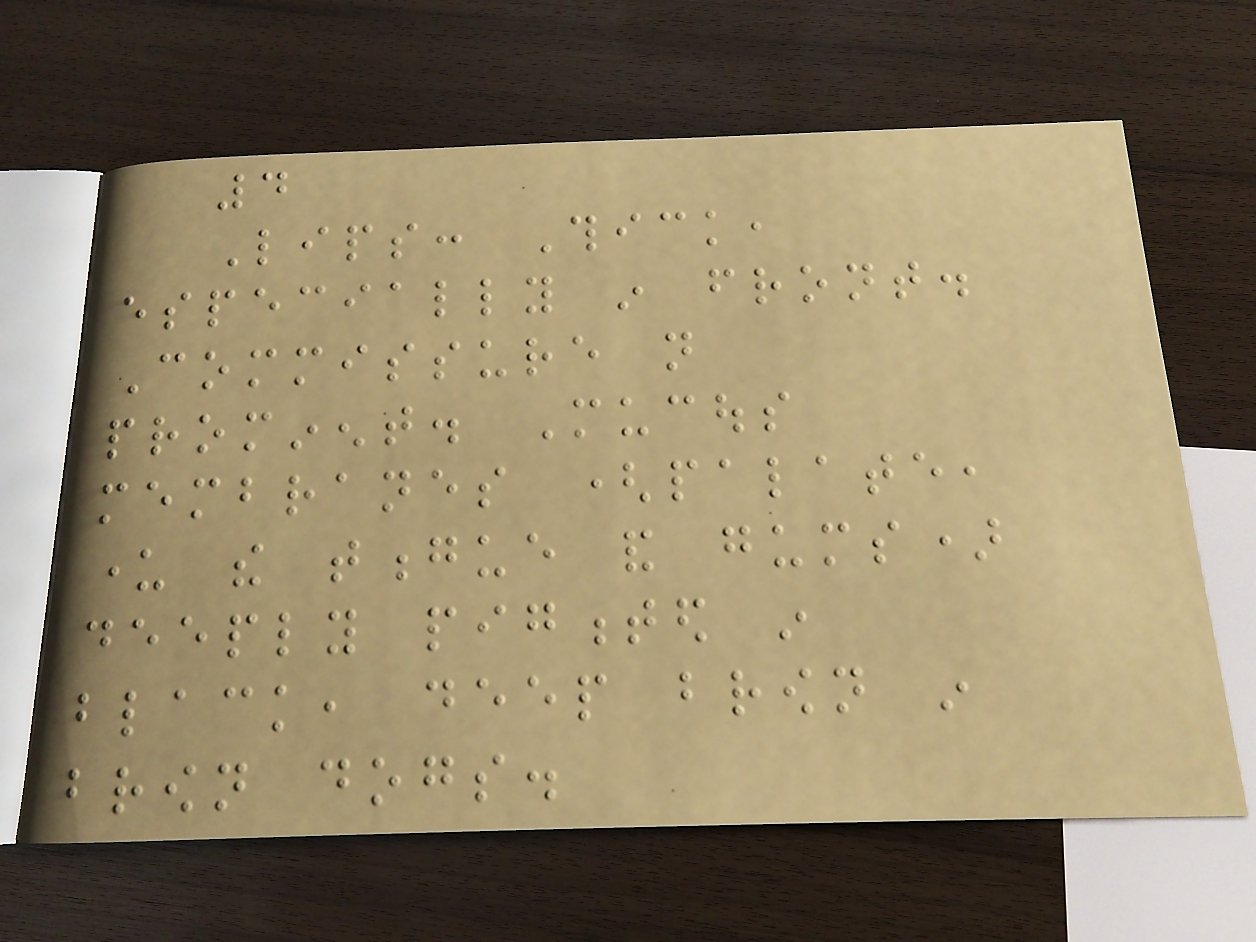4
Lips: Thick,
especially in front.
Commissure not
prominent. Mucous
membranes (palate,
under the tongue and gums)
deeply pigmented in
black, deep brown in
brown dogs.
